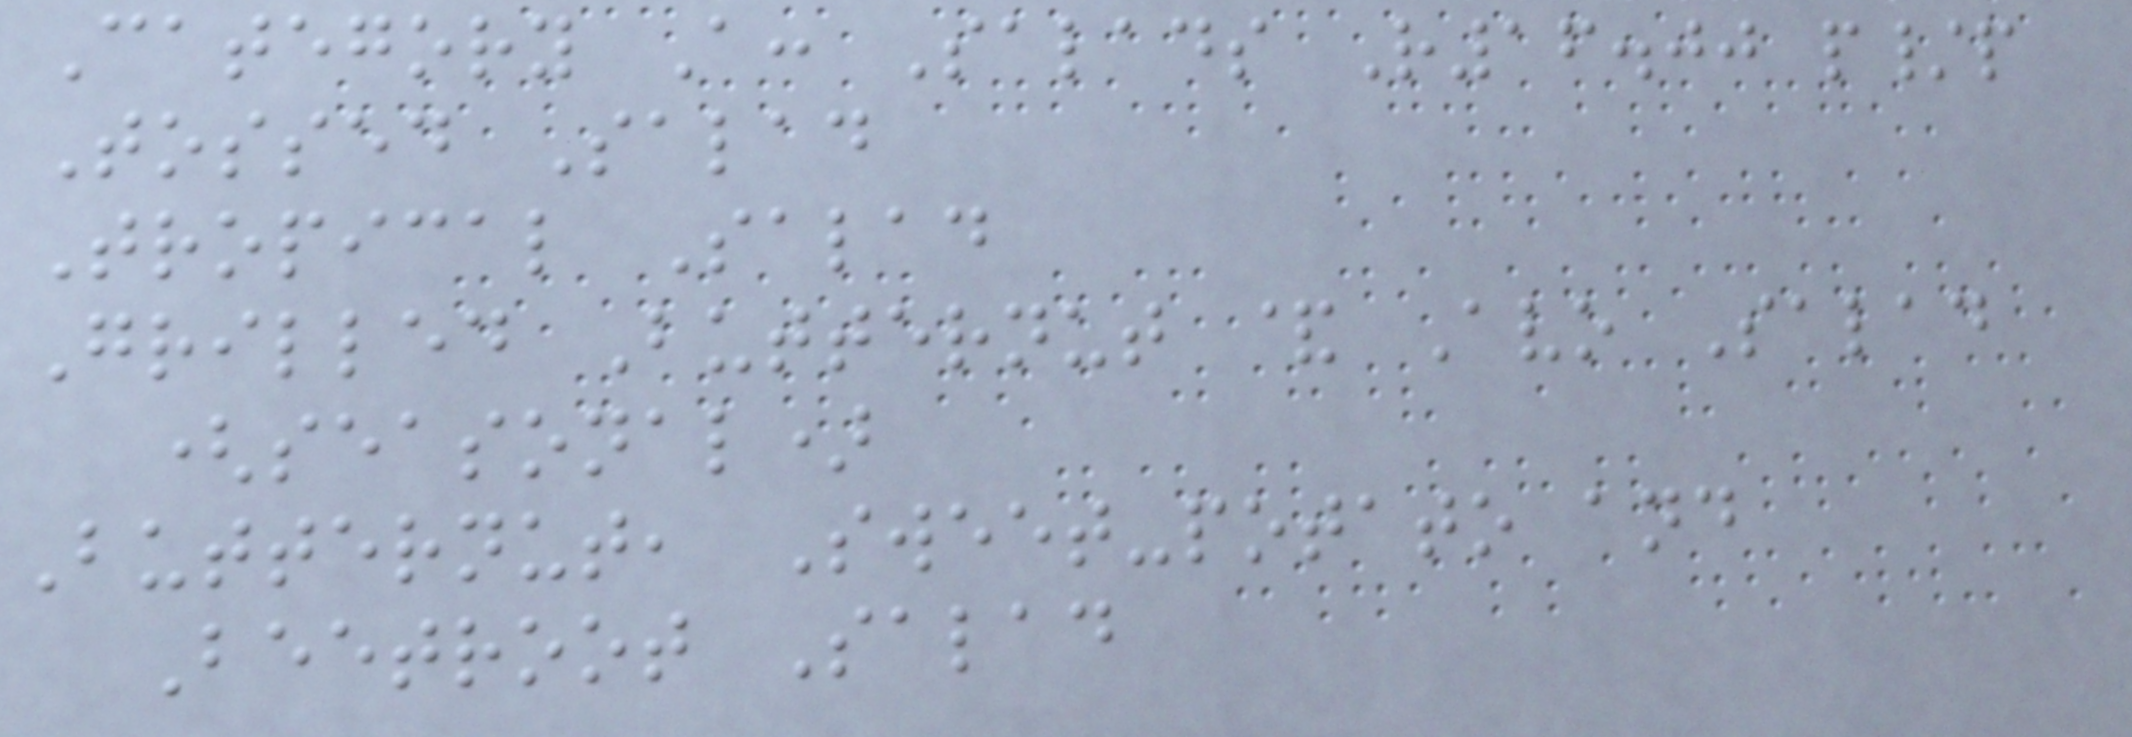Category A: Salads R16.00 p/p
Tossed Salad
Tropical Salad
Grilled Butternut & Avo Salad
(seasonal)
Butternut, Sweet-potato and
Beetroot Salad
